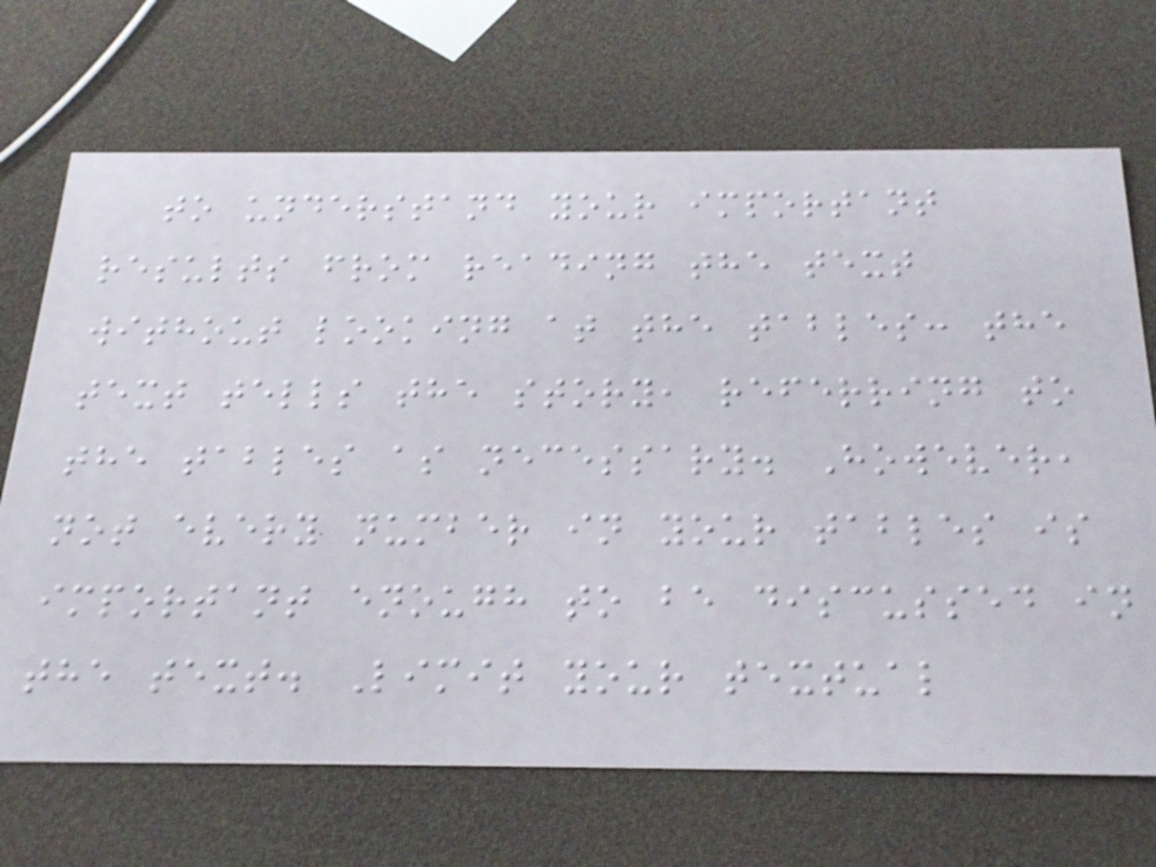to understand your important
results from reading the text
without looking at the tables: the
text tells the story, referring to
the tables as necessary. However,
not every number in your tables is
important enough to be discussed in
the text. Limit your textual
